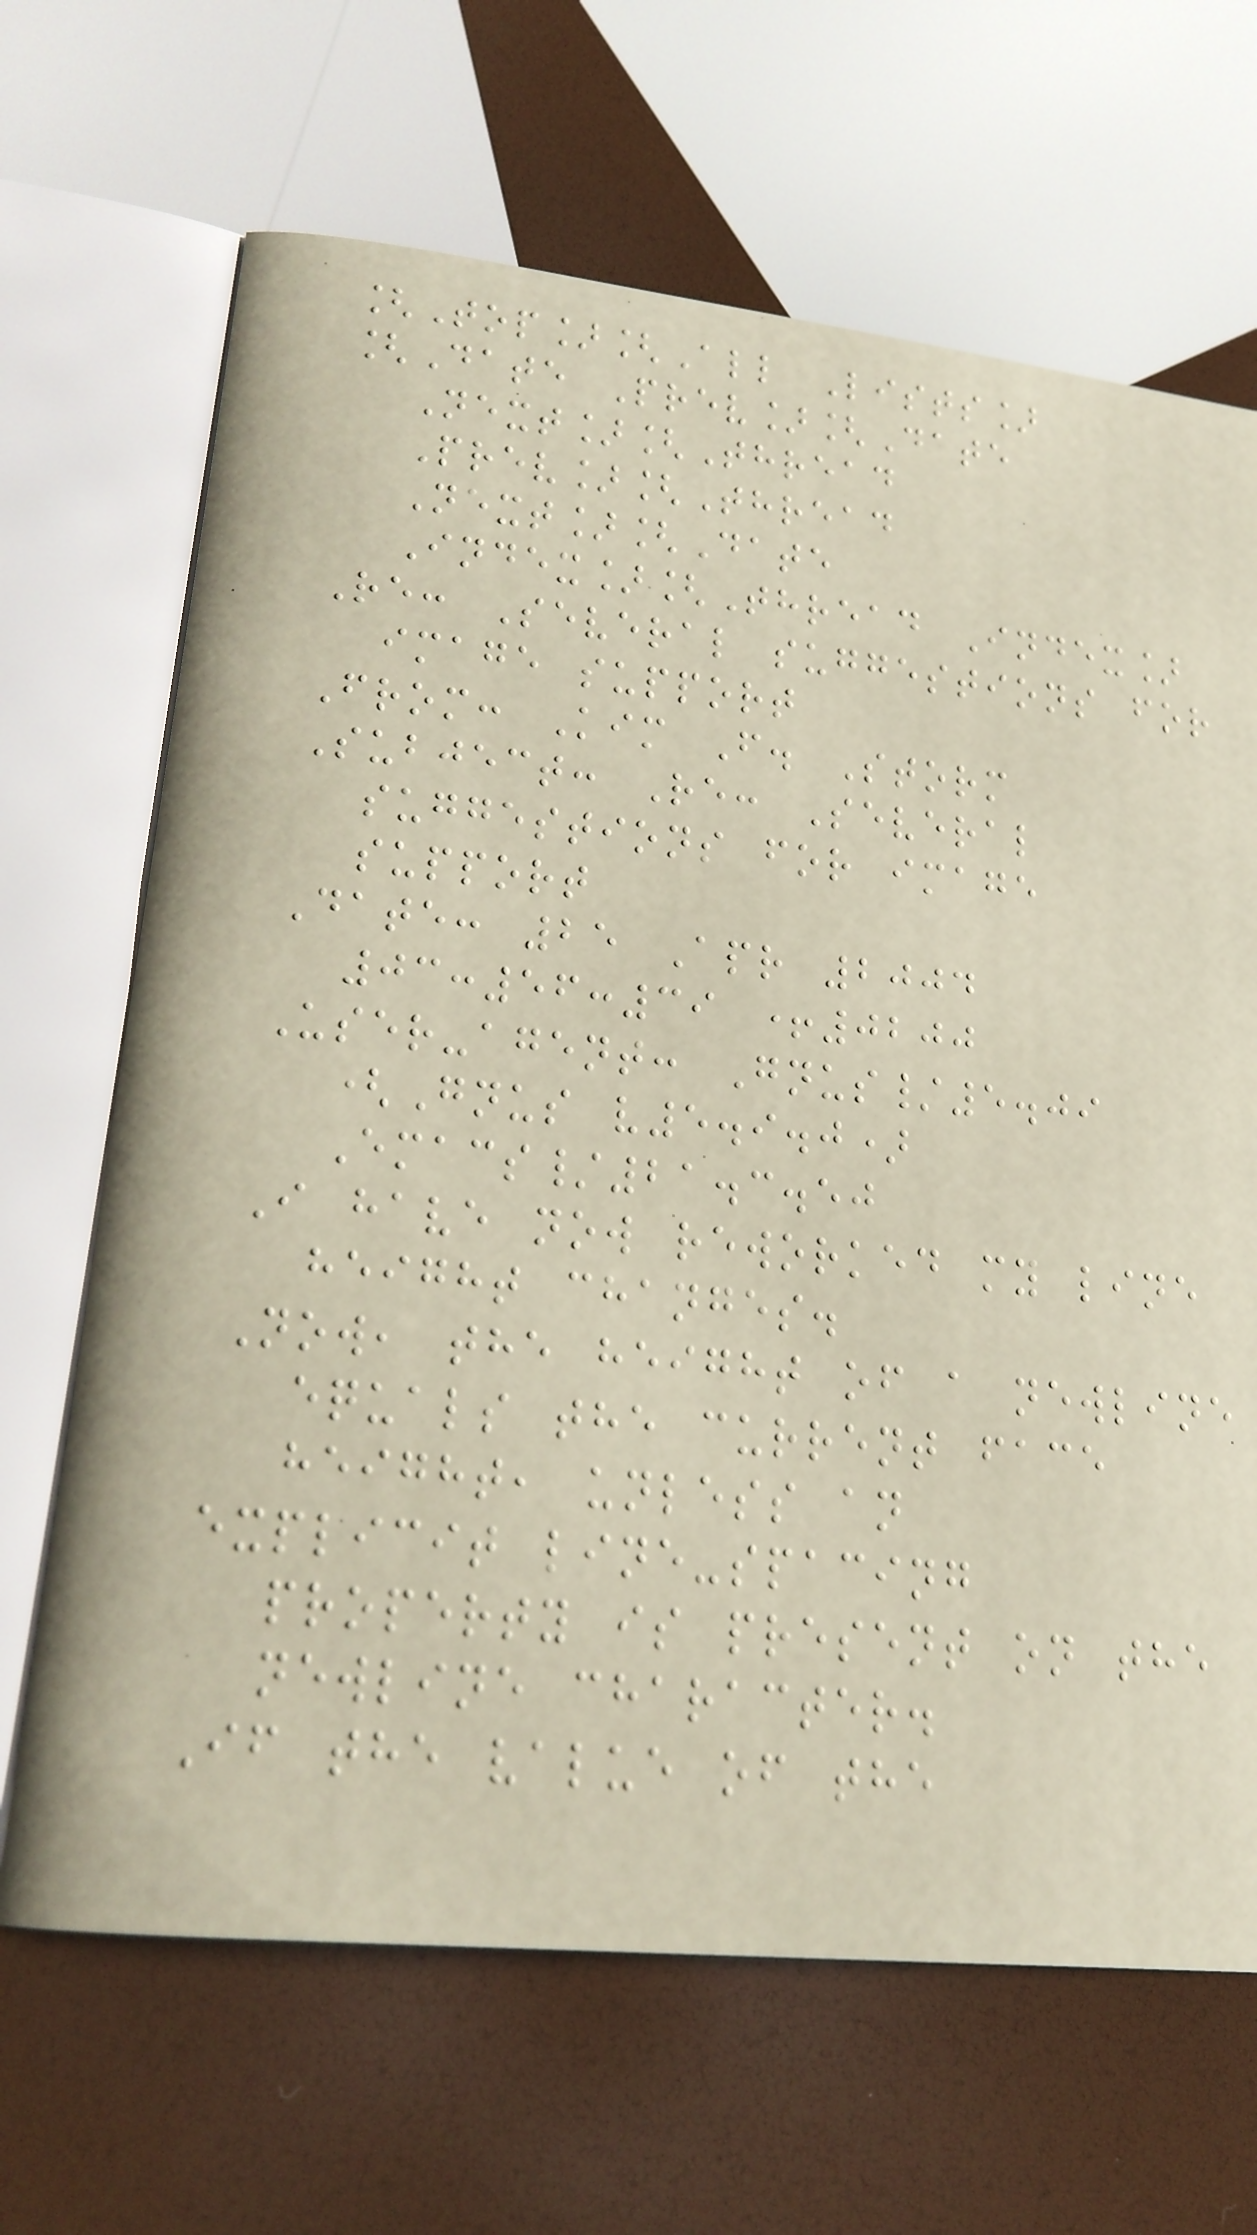[Top][All Lists]
[Date Prev][Date
Next][Thread
Prev][Thread
Next][Date
Index][Thread Index]
Re: Several suggestions for
image support
From: Kim F. Storm
Subject: Re: Several
suggestions for image
support
Date: 25 Apr 2004
03:56:39 +0200
User-agent: Gnus/5.09
(Gnus v5.9.0)
Emacs/21.3.50
I have now reworked my line
height changes.
Now, the height of a newline
equals the current face
height, unless an
explicit line-spacing
property is present on the
newline character.
If the value of the
